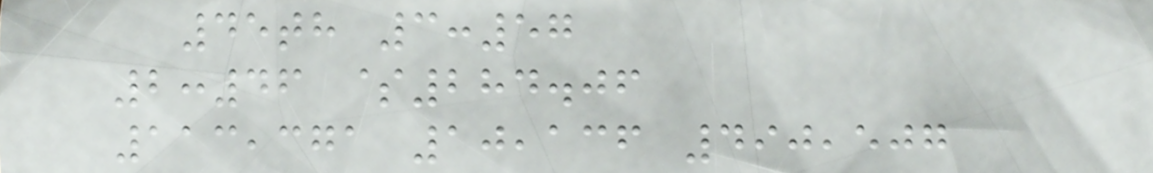45th 3:57
2:46 $284.06
113,371 10,136 490,507
